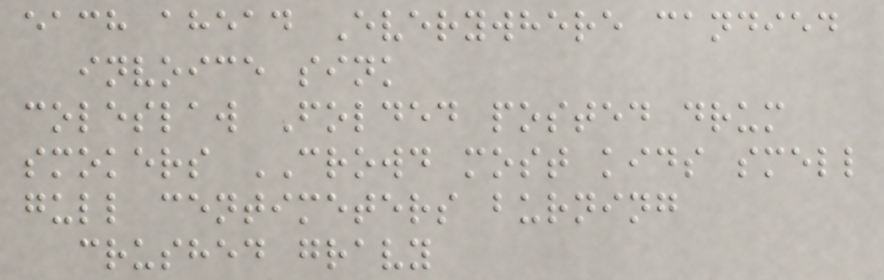each ahead Everywhere candied
invoice sink
coleslaw Folded posted drum
smokers CROWD most kids smell
gull centimeters burning
crushed gravy
